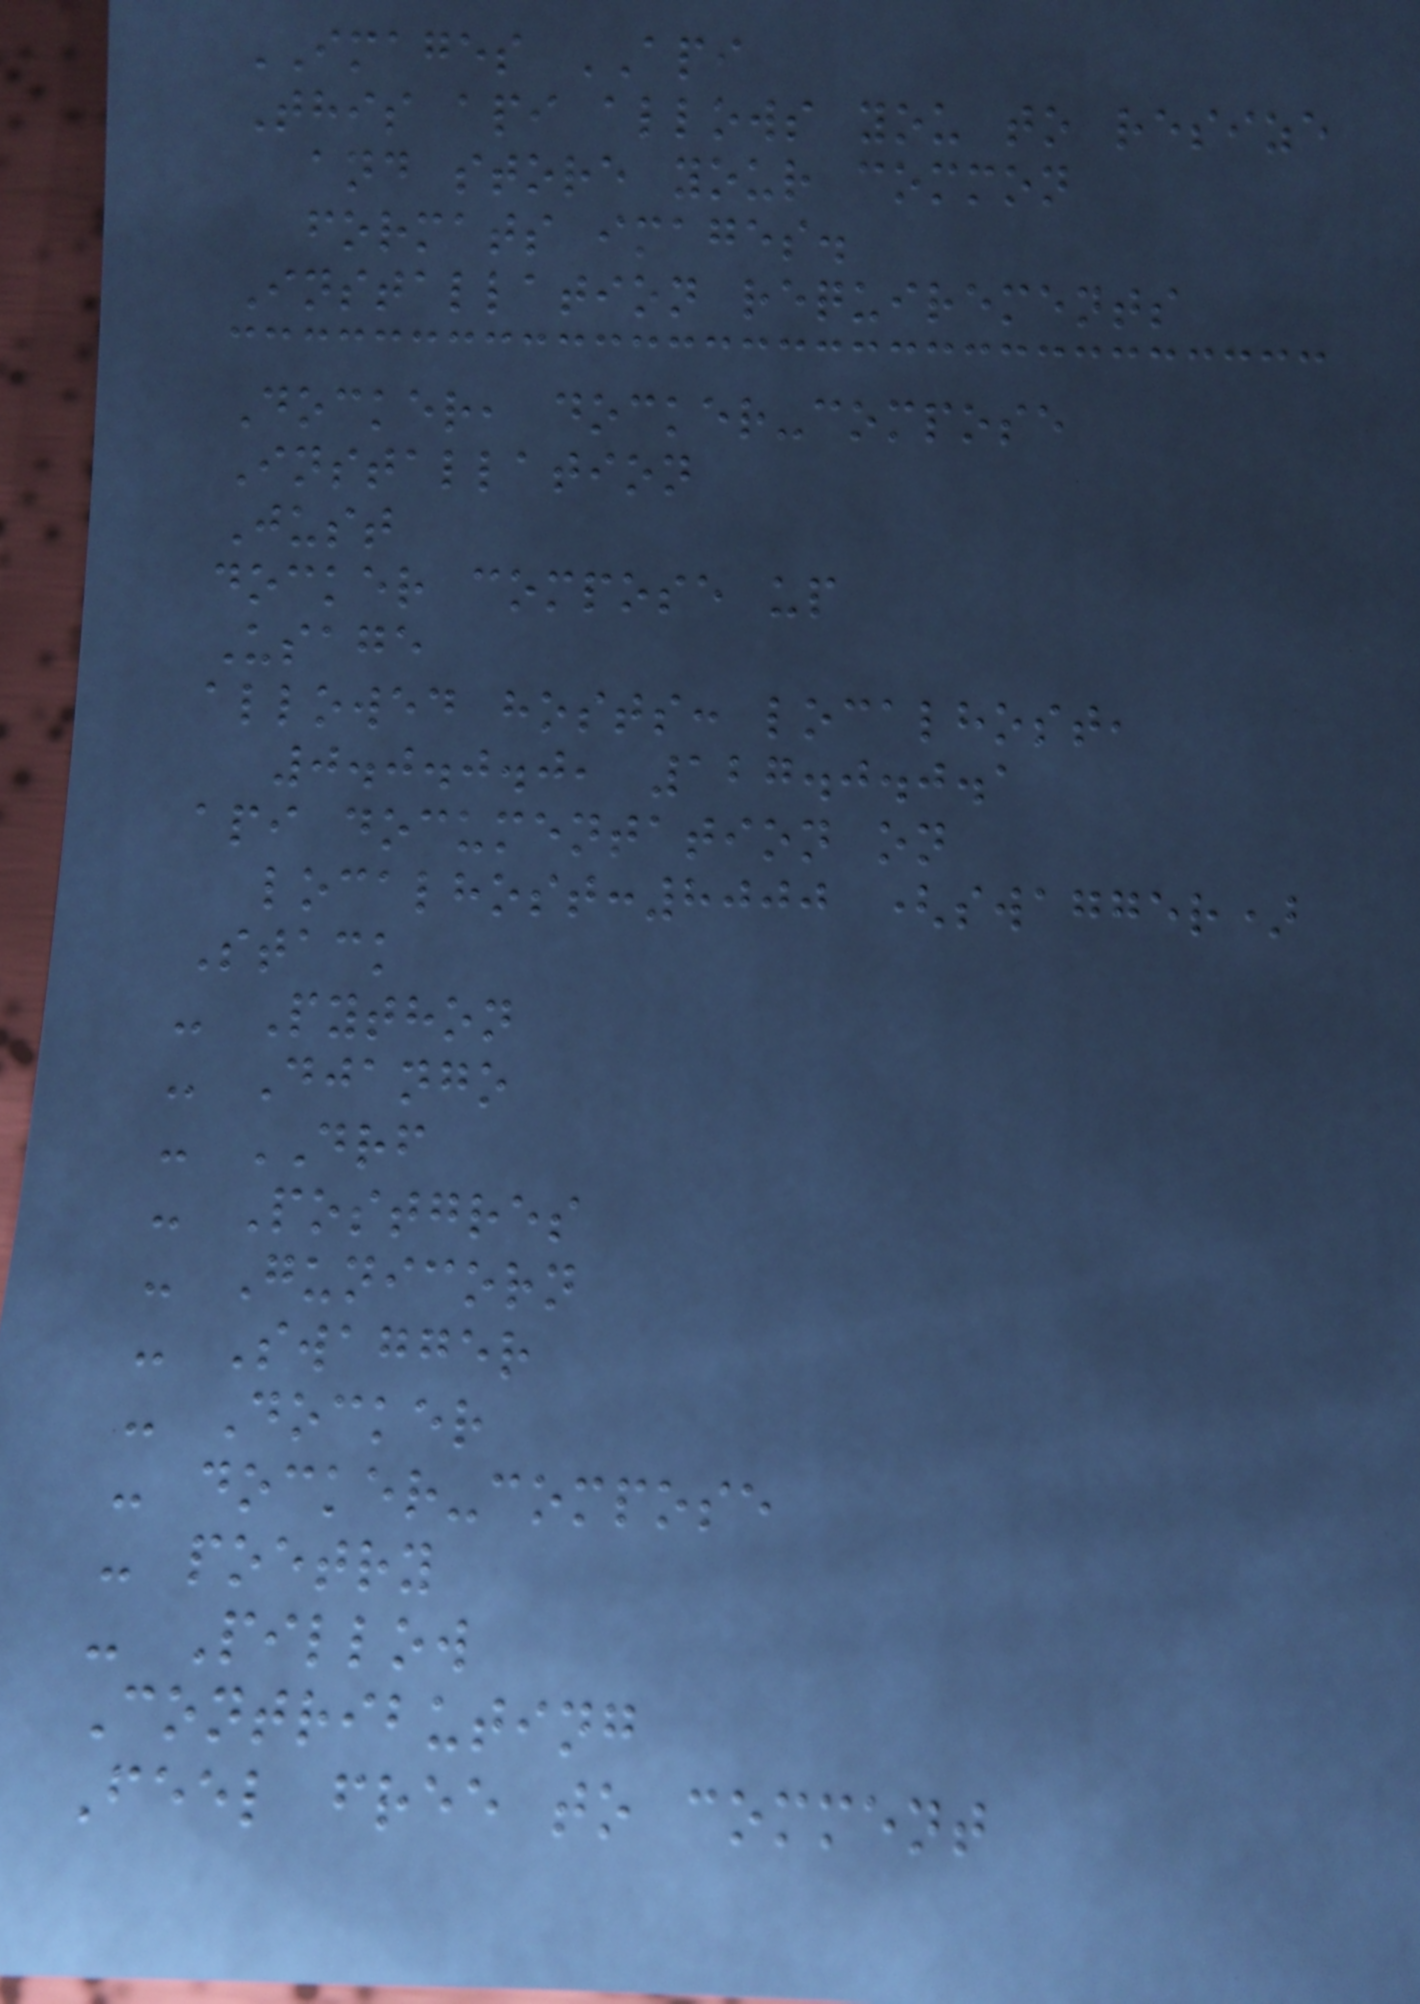IMAGES API
This api allows you to resize
and store your common
formats images.
Installation requirements
Docker, docker-compose
Installation
Just
docker compose up
Usage
allowed hosts: localhost,
0.0.0.0, 127.0.0.1
api documentation on
localhost:8000 (swagger)
Stack
- Python
- Django
- DRF
- Postgres
- Gunicorn
- Swagger
- Docker
- docker-compose
- poetry
- Pillow
Contributing
Feel free to comment
